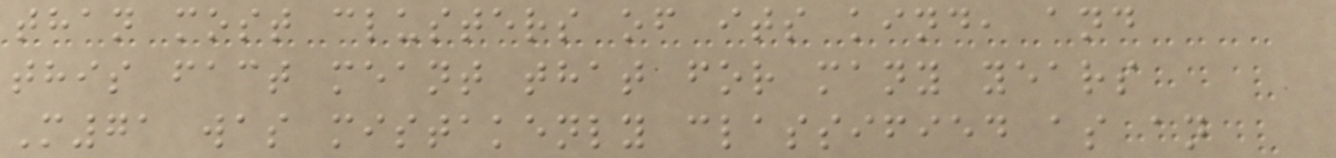than most clusters of its kind, and
this fact meant that for many years
M71 was mistakenly classified as an
